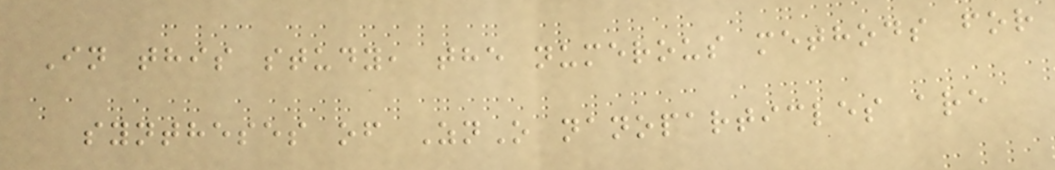In this study, the numerous methods for
syntheses of ZnO nanoparticles are
